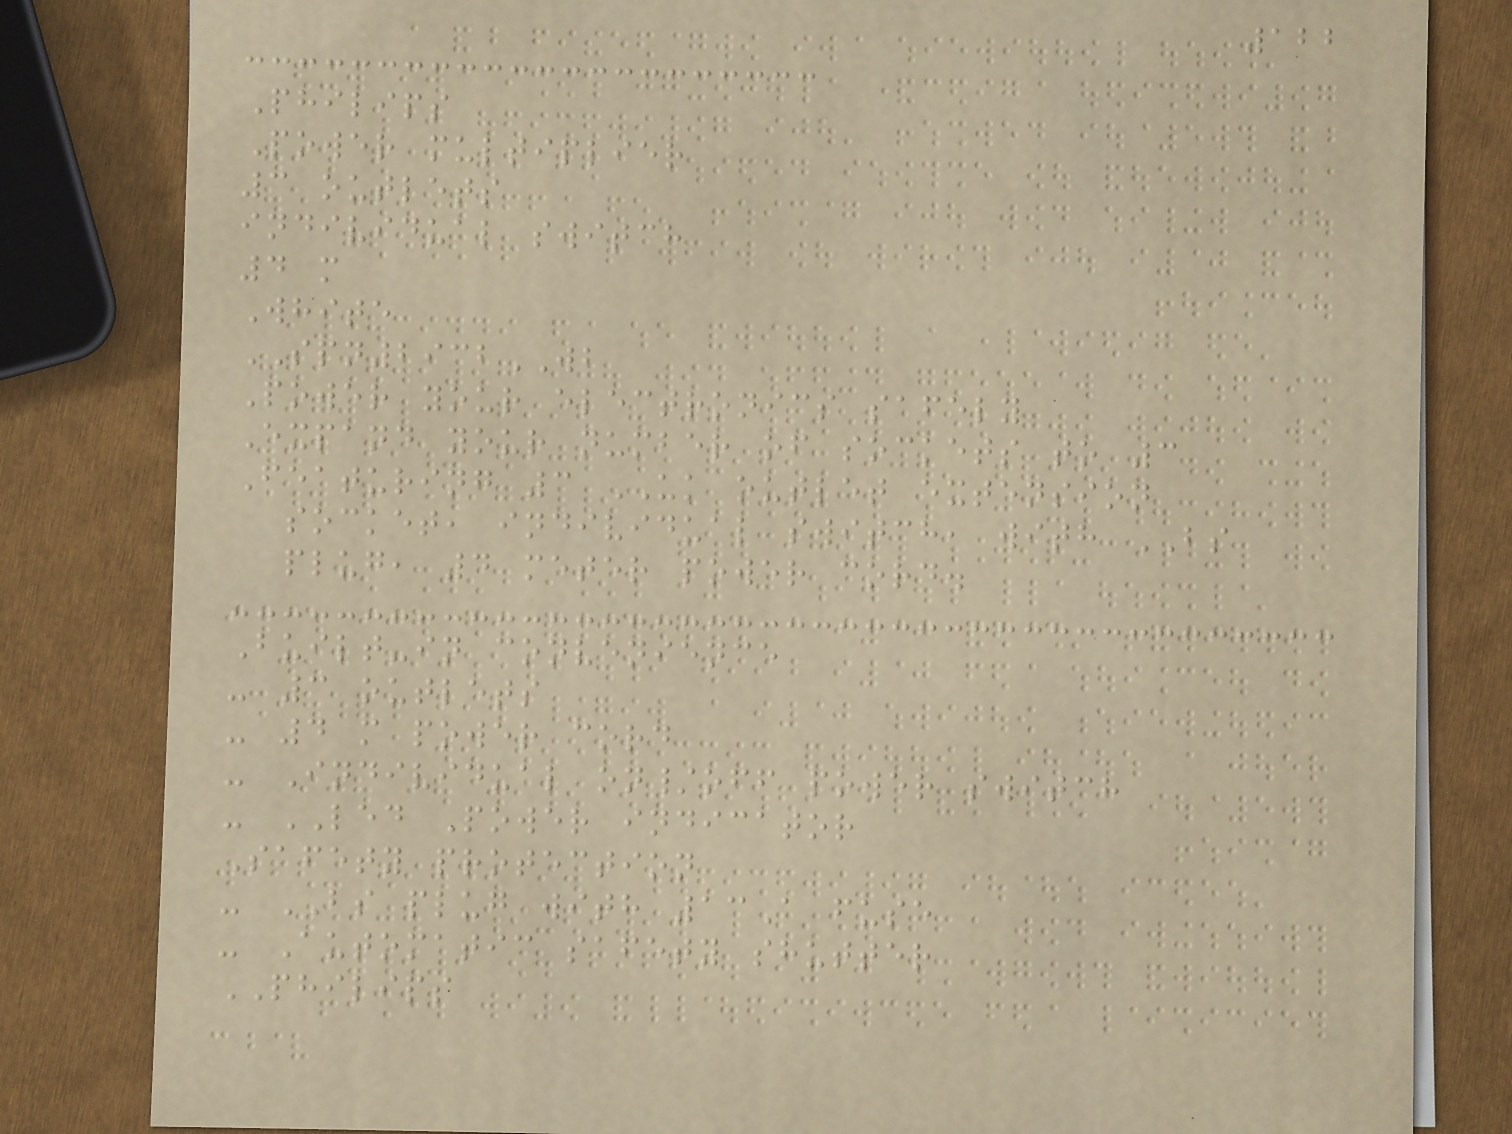122
Philips
Power multiplier
3 outlets
individual switch
4 m
White
SPN2932WB
Power your electronics safely
Expand your number of sockets to 3
Featuring 3 UK outlet extension
socket, individual switch, with BS
plug, 4 meter power cord.
Built-in convenience
- 3 outlets
- 4 m power cord
- Individual on/off power switch
- LED Power indicator
Safety protection
- BS plug with 13A fuse
- Automatic safety shutter
PHILIPS
